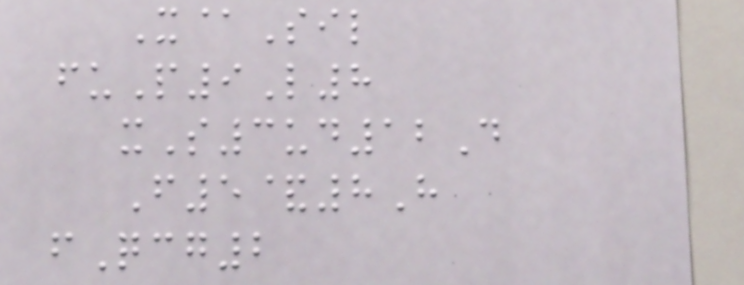X@Sil
fuP9L8
xS3ud12D
F5&8H
fQcg2
